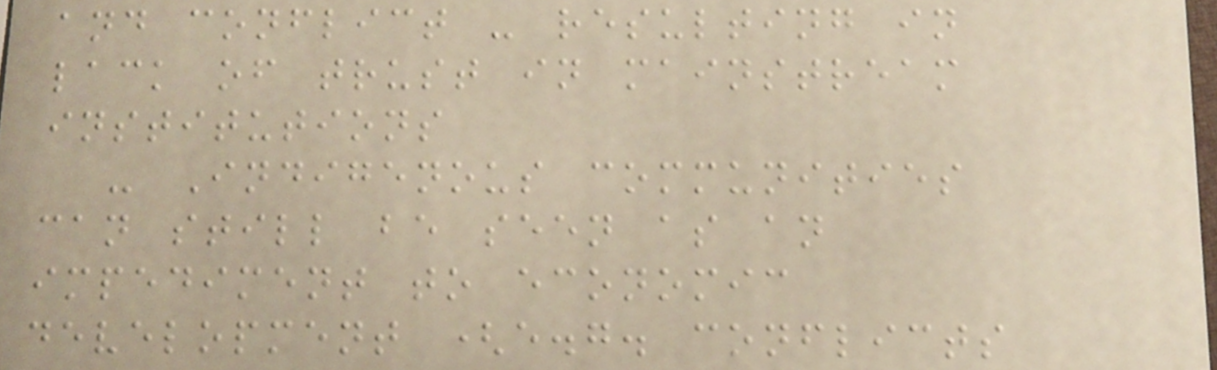and conflict - resulting in
lack of trust in mainstream
institutions
- Indigenous communities
can still be seen as an
impediment to economic
development (e.g. conflicts
